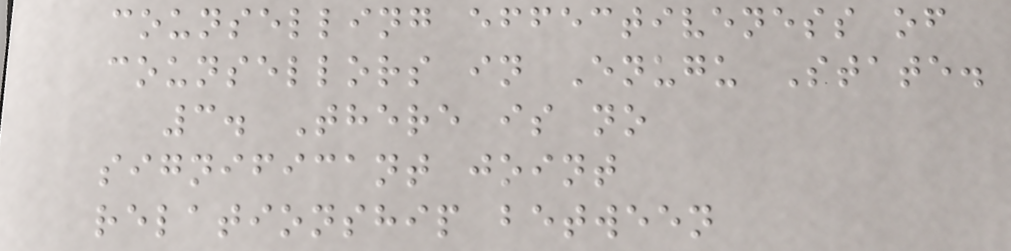counselling effectiveness of
counsellors in Enugu State.
3. There is no
significant joint
relationship between
